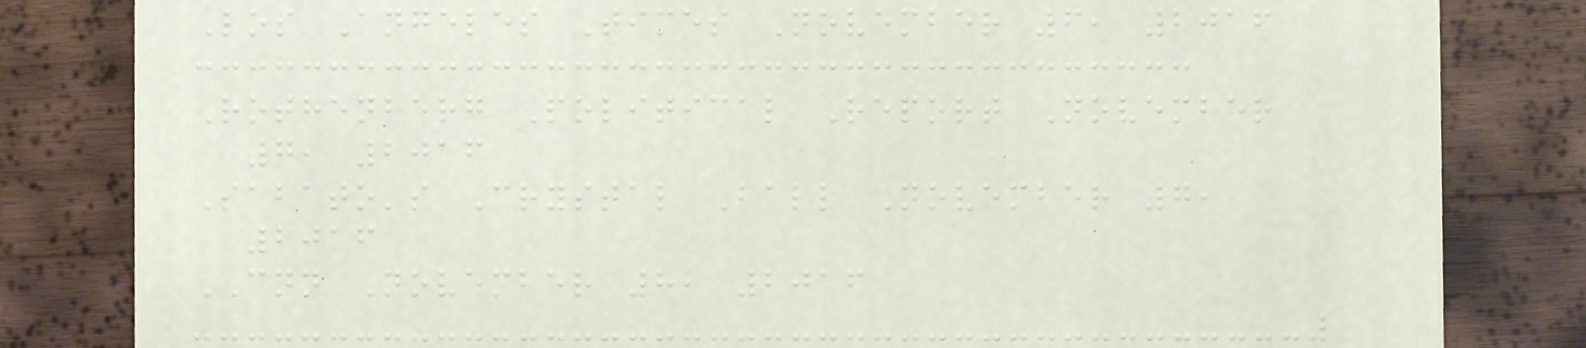Los Angeles Times November 6, 2016
Rothenberg Political Report November
7, 2016
Sabato's Crystal Ball November 7,
2016
CNN November 8, 2016
